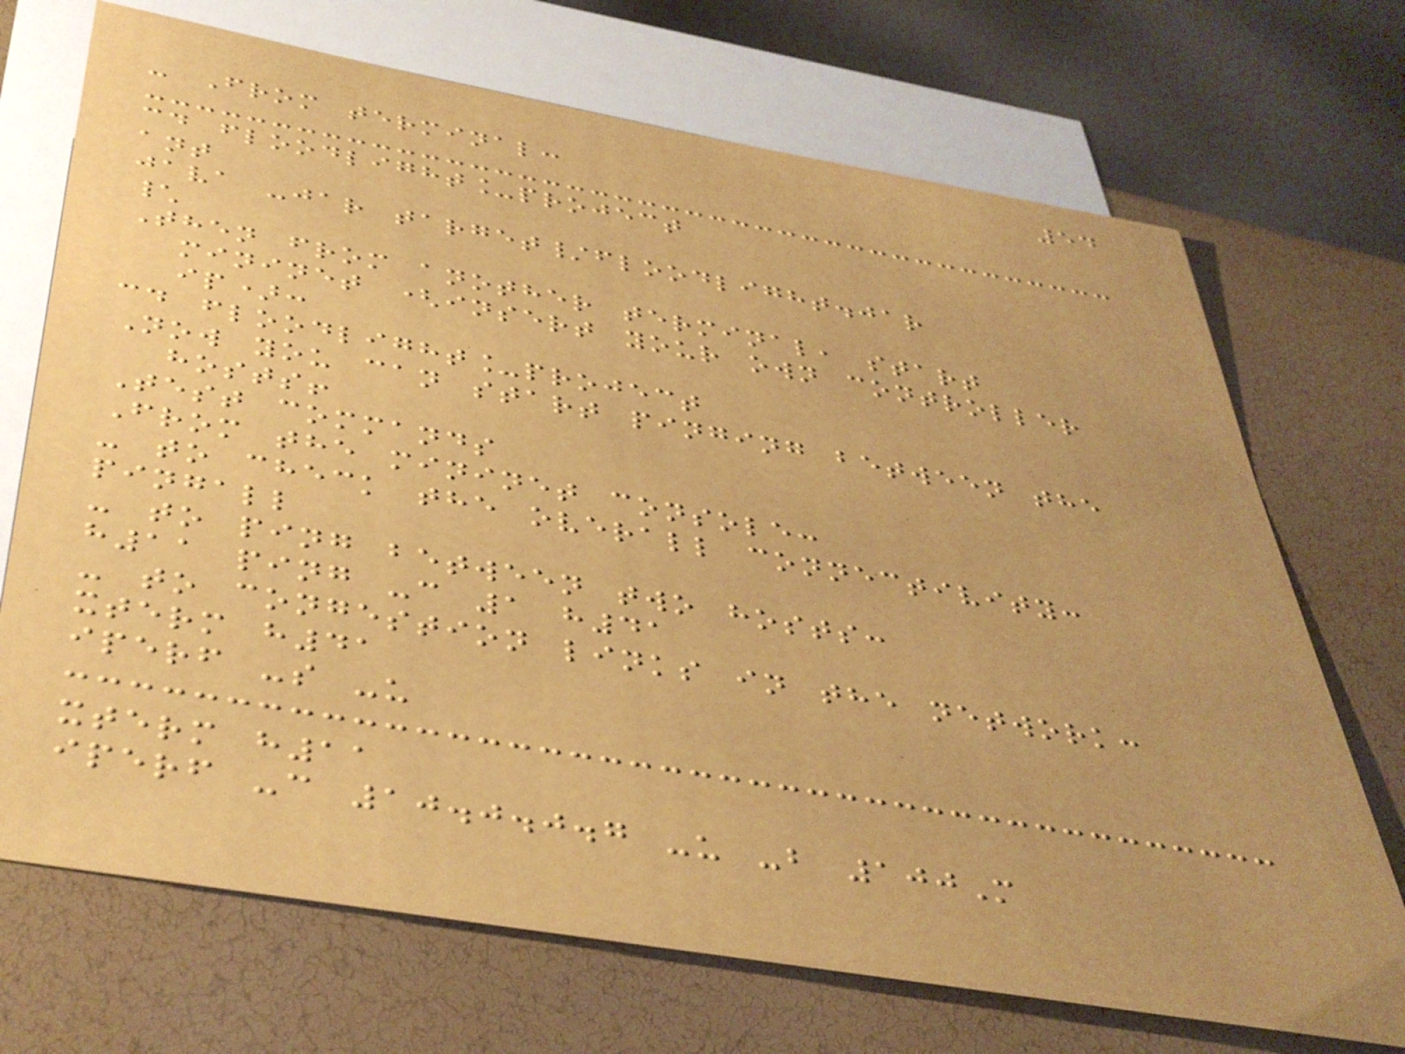54
- From terminal:
cd floodlight_project
ant
java -jar target/floodlight.jar
\
Then from another terminal, start
mininet (insert your own controller
ip):
cd floodlight_project
Now you can start pinging between the
hosts!
Test commands
From the mininet console:
- to check the overall connectivity:
pingall
- to ping between two hosts:
h11 ping -c 1 h41
- to congestion links in the network:
xterm h41
iperf -s -u
xterm h11
iperf -c 10.0.0.7 -u -b 100M
